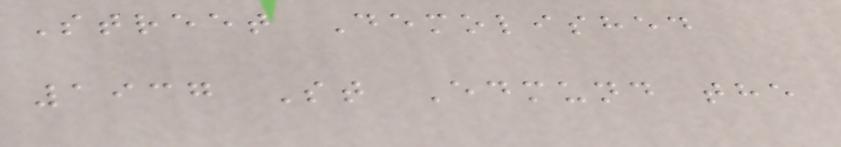Street Demolished
1937 St Edmund the
